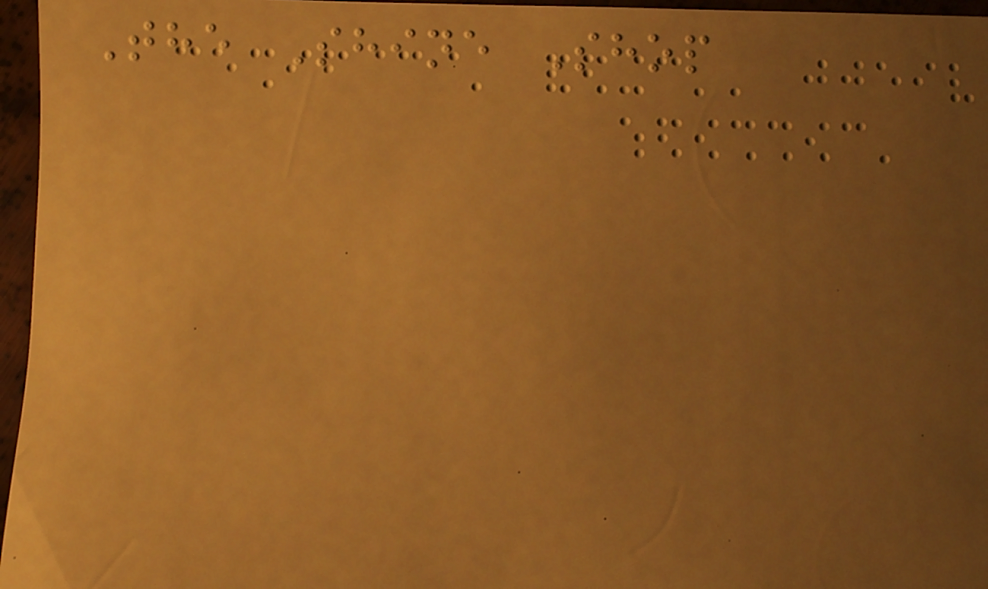The Shine Shop
